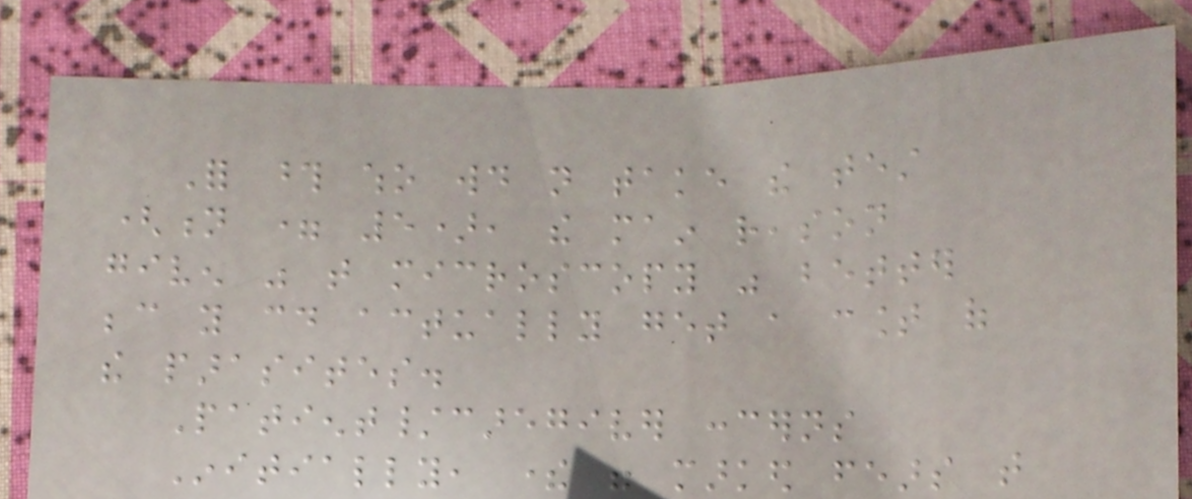For those who would not take the test
(n = 5), the main reason
given was that microscopy was better
because you could actually get a count of
the parasites.
Patient/caregiver concerns
Initially, there were marked fears that
